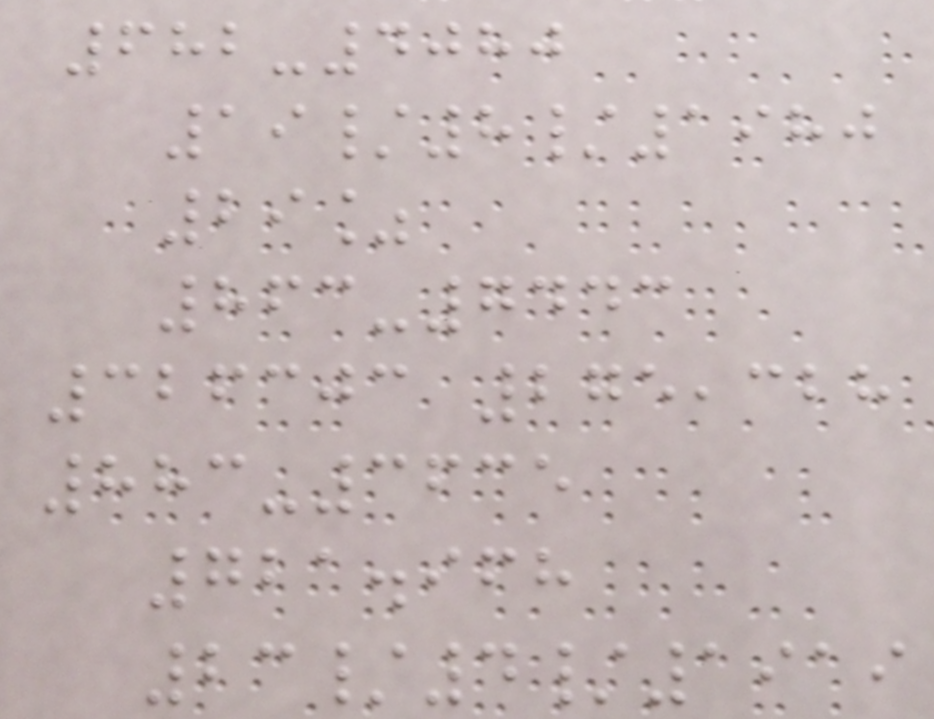682-4080
19/8/1980
29%
863-7443
326303 275,328
883-3635
721.968
23/4/1919
